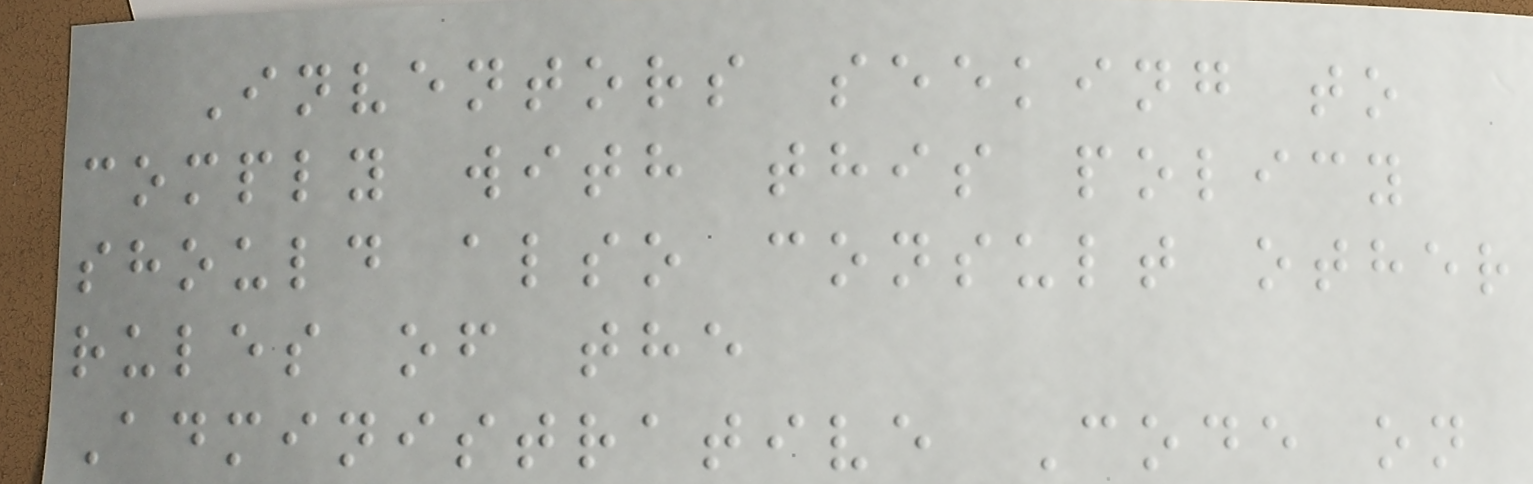Inventors seeking to
comply with this policy
should also consult other
rules of the
Administrative Code on
